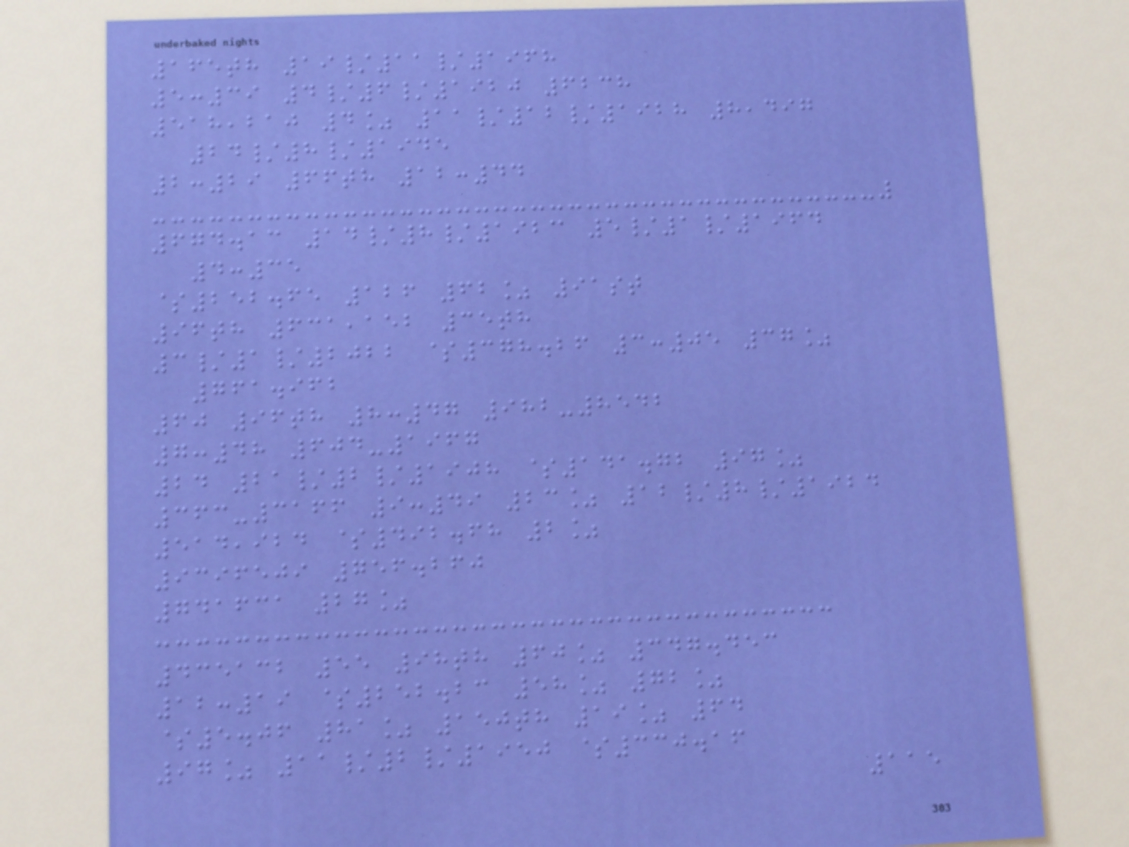165th 19/11/1968
5:39 4/6/1920 6238
518,210 4% 11/12/1928 8,497
24/8/1945
2:29 66th 12:44
674.13 14/8/1923 5/1/1964
4:35
$252.65 126 62% 91st
96th 631,152 35th
3/1/2022 $378.26 3:05 37%
761.962
60 96th 8:47 982-8542
7:48 604-1967
24 21/2/1908 $141.72 97%
363-3166 9:49 23% 12/8/1924
514,924 $492.68 2%
9396509 756.260
741631 27%
435132 55 98th 60% 347.453
12:19 $252.23 58% 72%
$5.06 81% 150th 19% 64
97% 11/2/1950 $330.16
115
